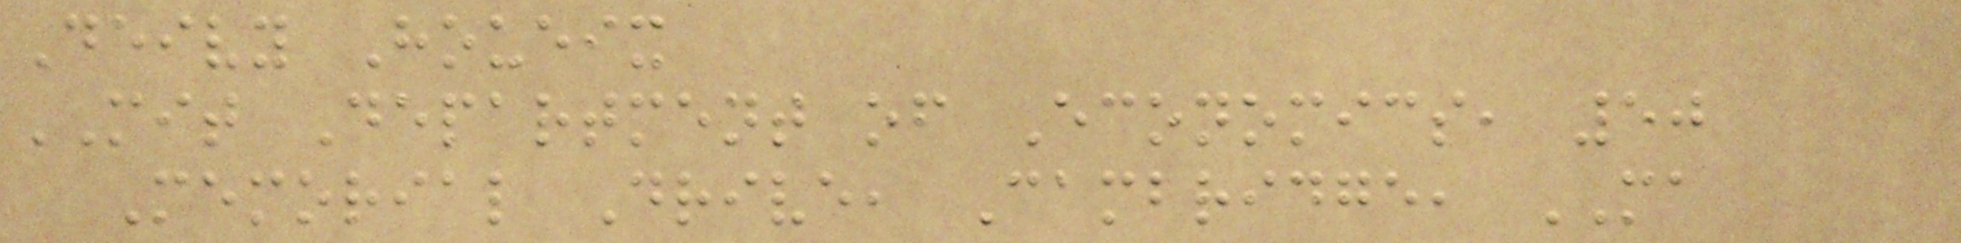Deivy Houeix
MIT Department of Economics, 50
Memorial Drive, Cambridge, MA
